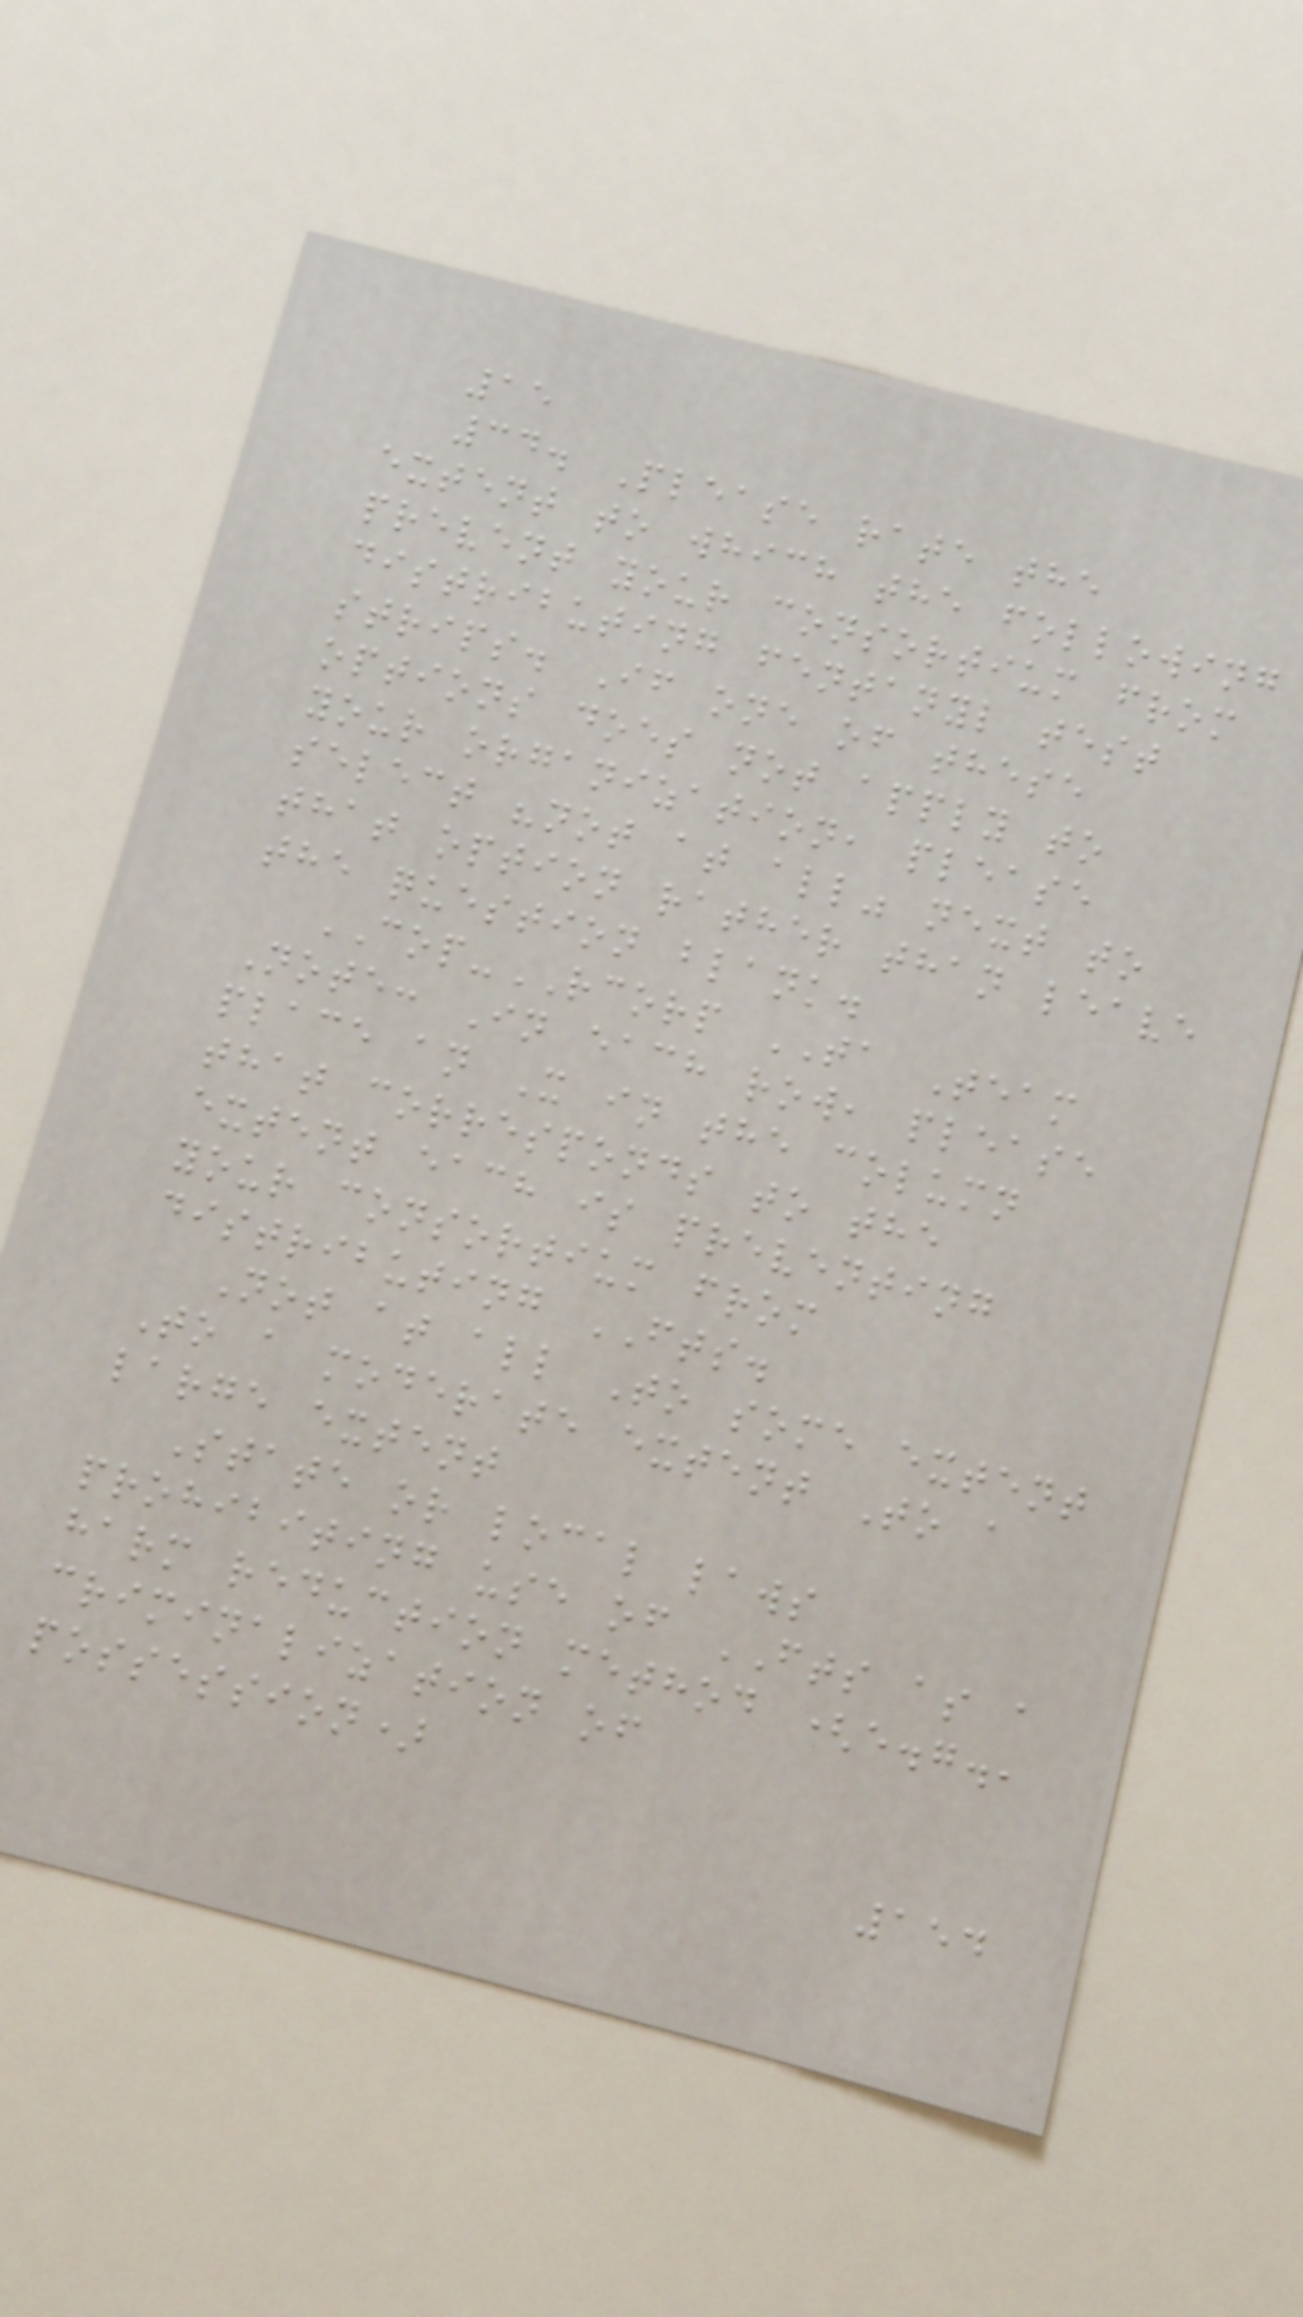15
34. Please rate the
extent to which the following
prevent your consortium from
distributing fentanyl test
strips. If one of these
options does not apply to
your organization, please
select "not at all" next to
that option rather than leave
the question blank.
COP-RCORP TA Team
Note: In each row, please
place an X in the column
that corresponds to the
extent each is preventing
your consortium from
distributing FTS.
Not at all To some extent
To a moderate extent To a
large extent
State or local laws
prohibiting use of FTS as a
harm reduction method (e.g.,
criminalization of
possession)
154
